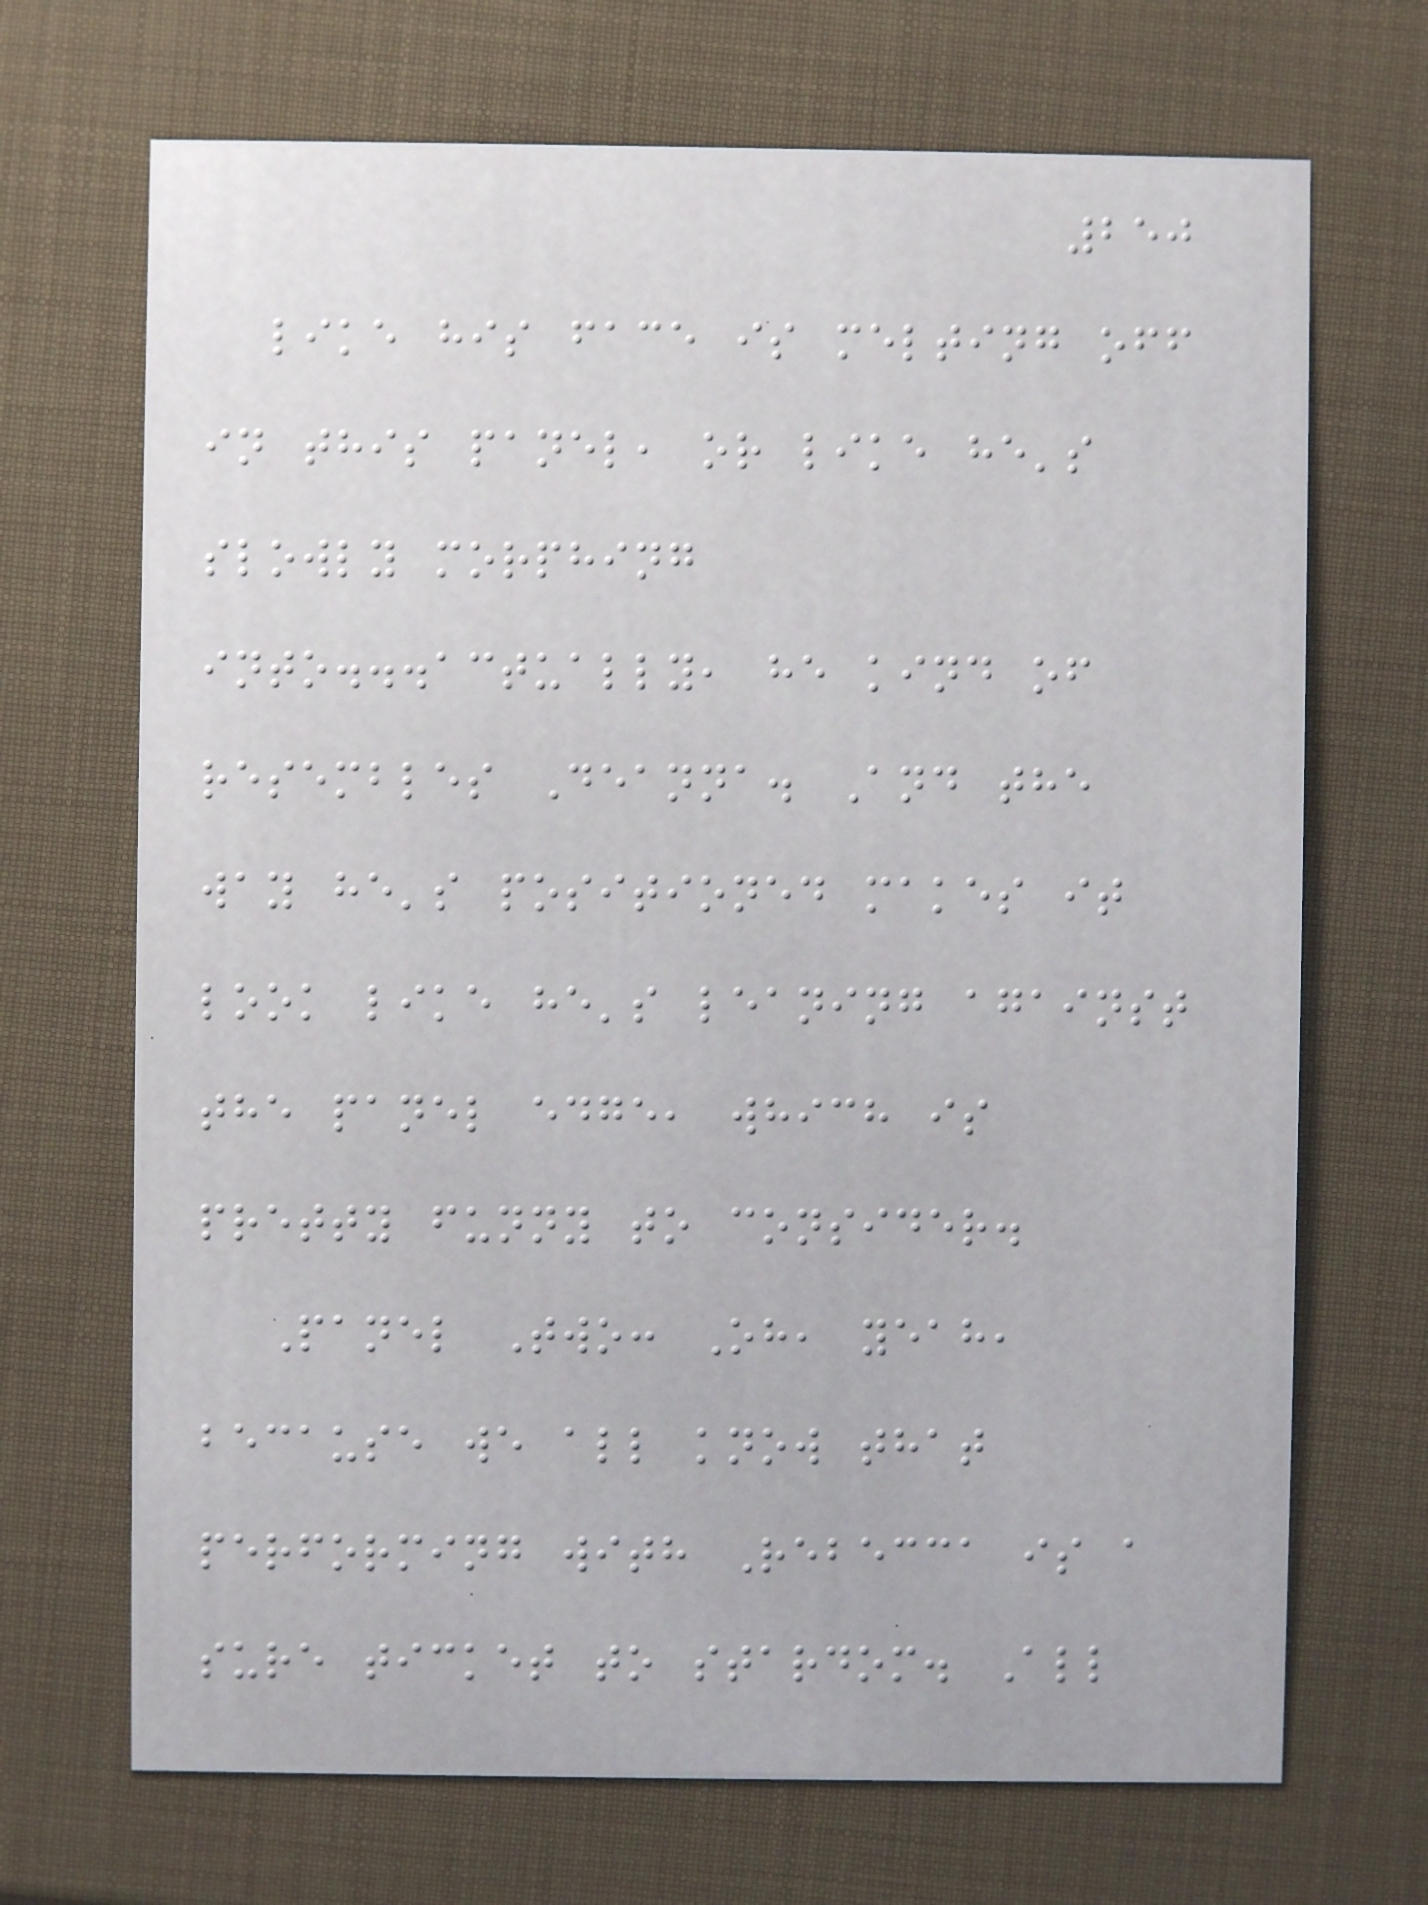250
like his face is melting off
in this panel, or like he's
slowly morphing
into...actually, he kind of
resembles Deanna. And the
way he's positioned makes it
look like he's leaning against
the panel edge, which is
pretty funny to consider.
Panel Two: Oh, yeah,
because we all know that
performing with Rebecca is a
sure ticket to stardom. All
